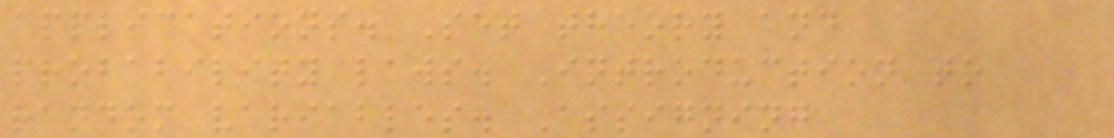applications. Set theory and
probability laws. Introduction to
random variables. Assigning
